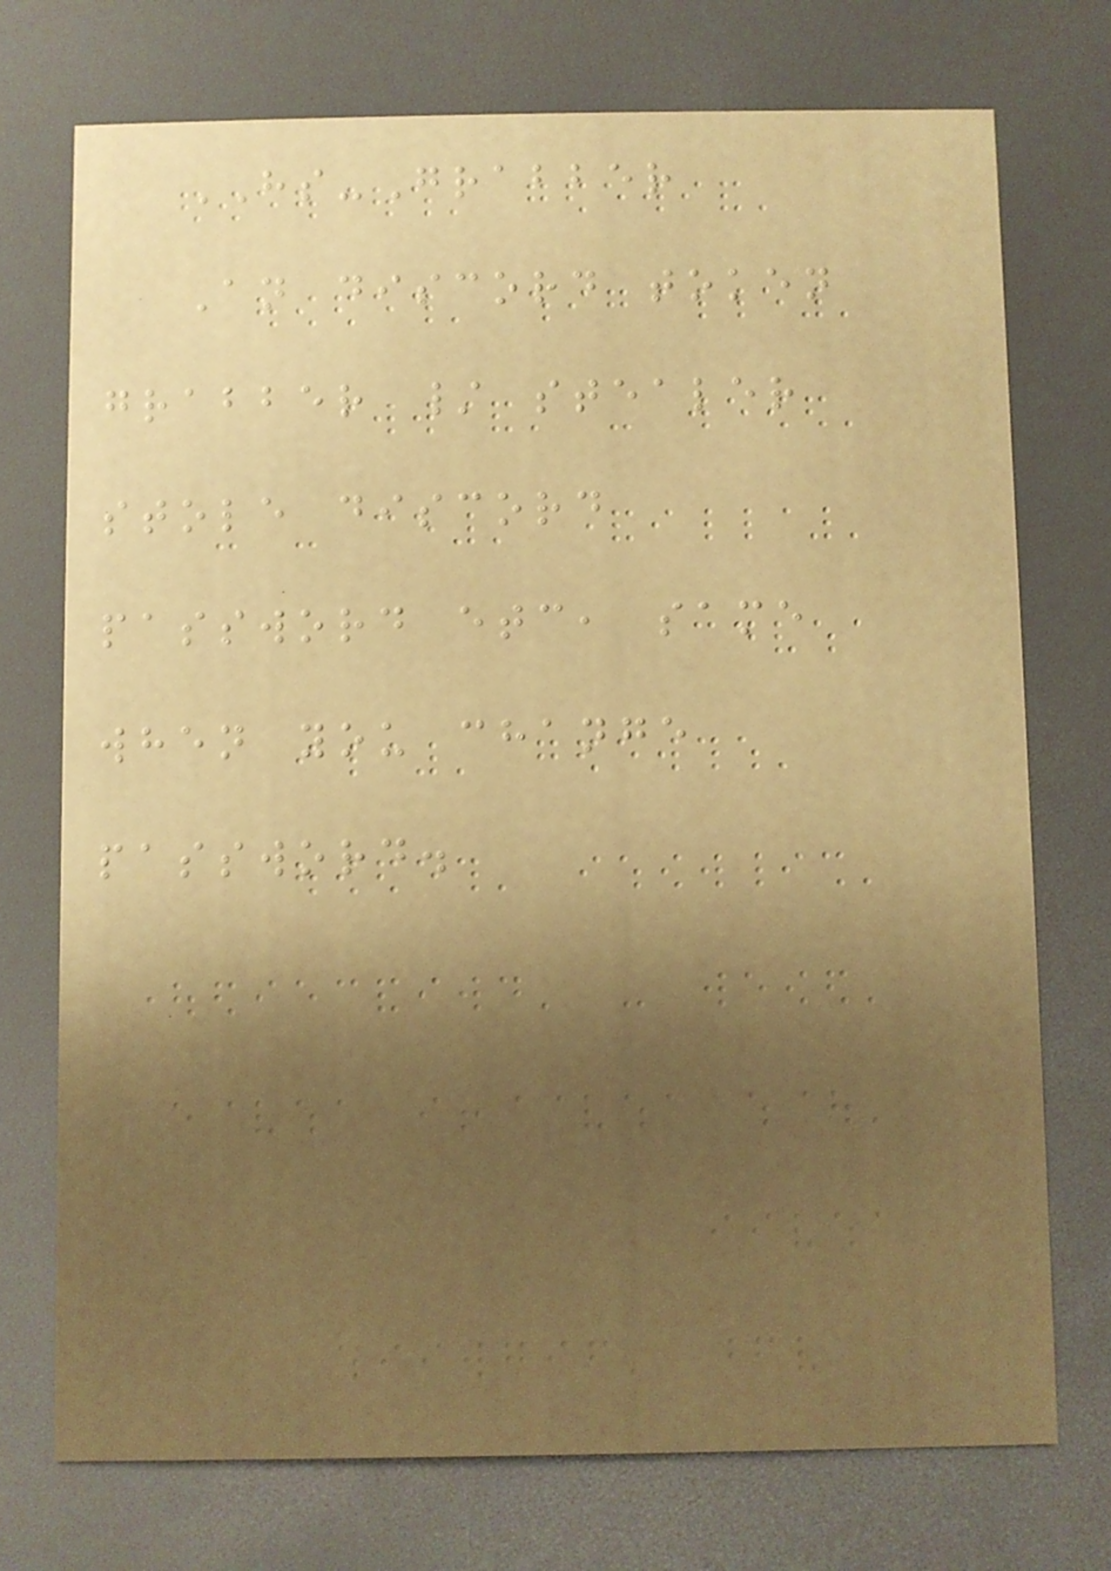HS-Grabber
An discord token
grabber / stealer
stole discord
password etc, same
when you change
password.
